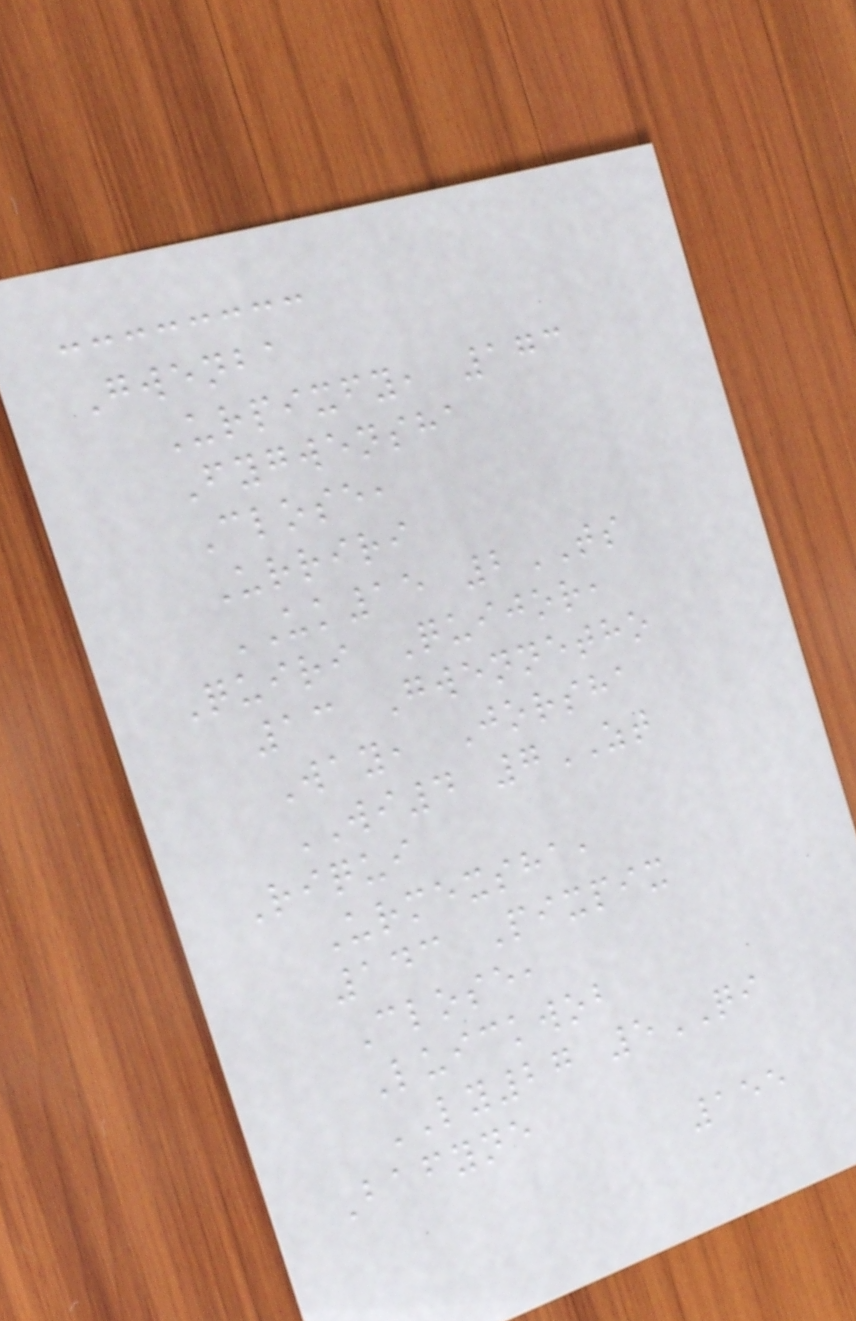Gwenba
Urpixfy, 173
Fygwensha
Close,
Urriri
UK15 2TS
Quiri Quijor,
13 Gwennetho
Way, Jorsha
WI4 7ZT
Riqui
Urmexsha,
143 Pixpix
Close,
Luickwob
LY27 5QI
Bafyne
155
